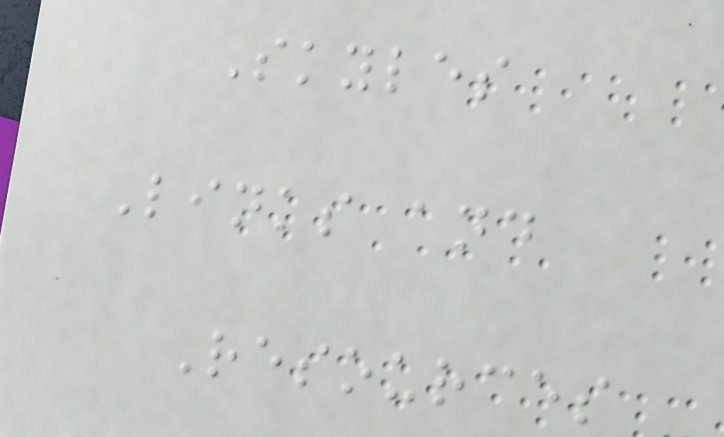Skyles
Links and
Resources
